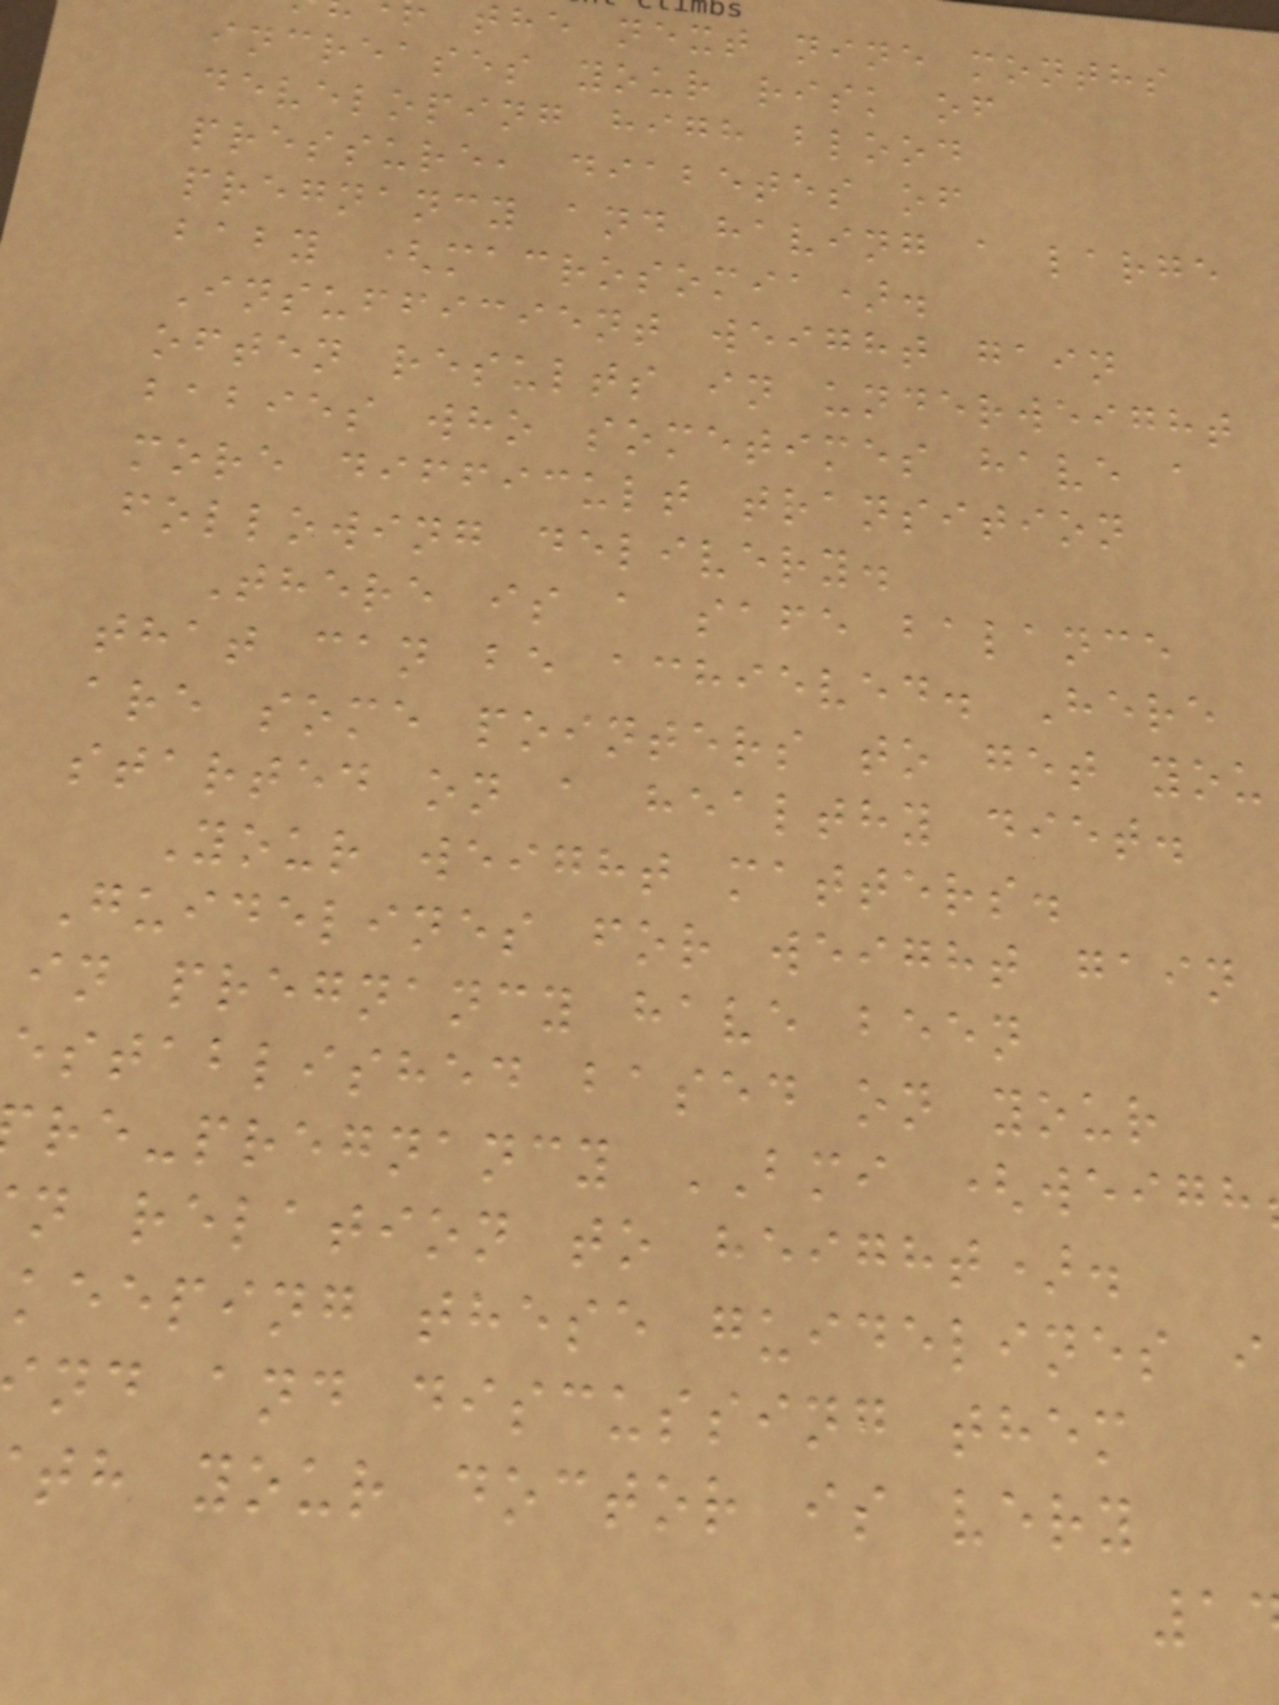the next nine months
increases your risk of
developing high blood
pressure, diabetes of
pregnancy and having a large
baby (macrosomia).
Insufficient weight gain
often results in underweight
babies who sometimes have a
more difficult transition
following delivery.
There is a safe balance
that can be achieved. Here
are some pointers to get you
started on a healthy diet.
Your weight matters.
Guidelines for weight gain
in pregnancy have been
established based on your
re-pregnancy BMI (weigh
n relation to height).
keeping these guidelines i
nd and discussing them
th your doctor is very
